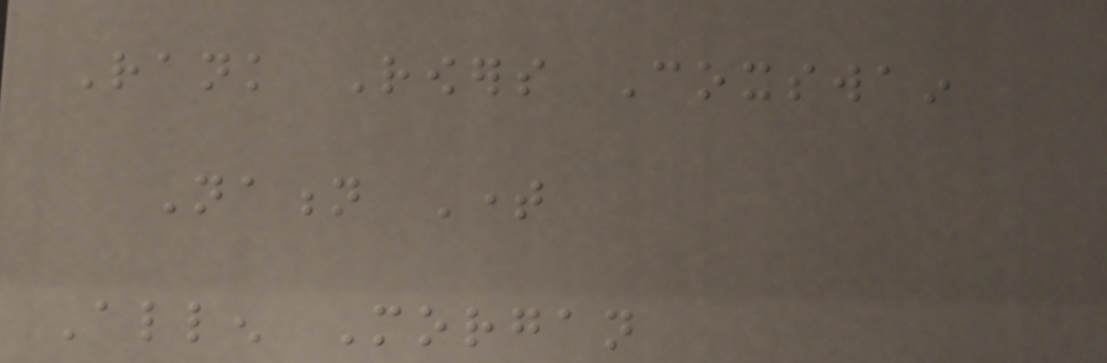Rank Rowers Coxswain
Nation Time
Allen Morgan
